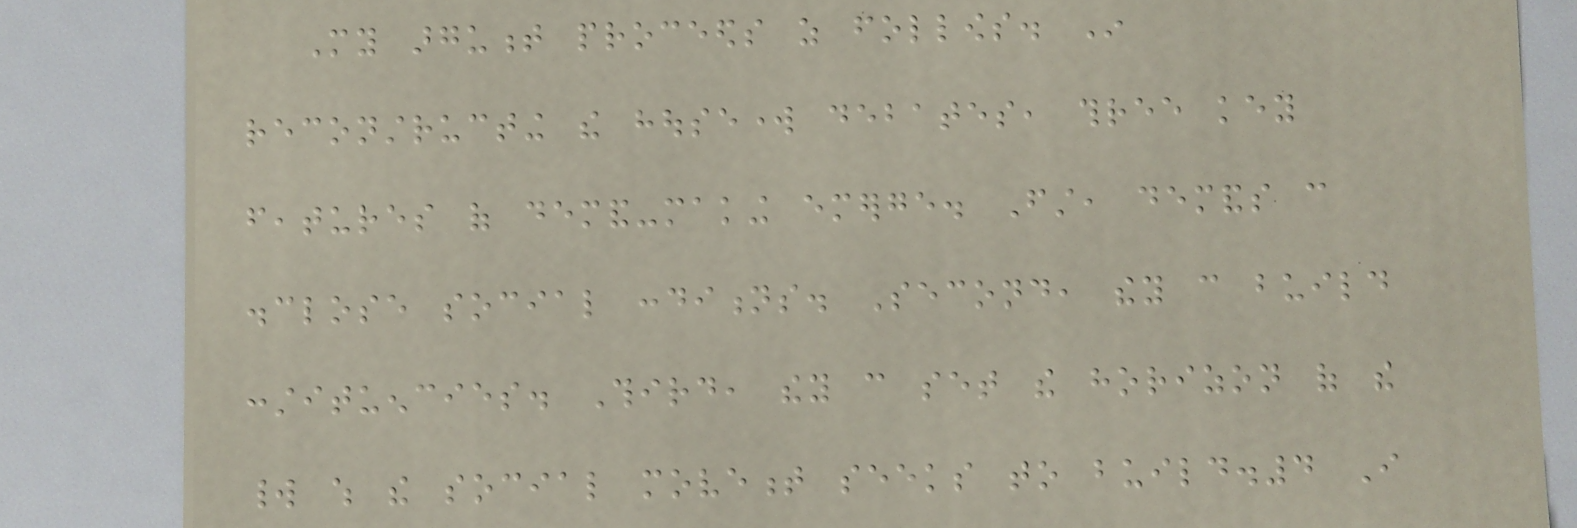My argument proceeds as follows. In
reconstructing the housework debates, three key
features of demand-making emerge. First, demands can
disclose social conditions. Second, they can build
constituencies. Third, they can set the horizon of the
world which the social movement seeks to build.4 I
